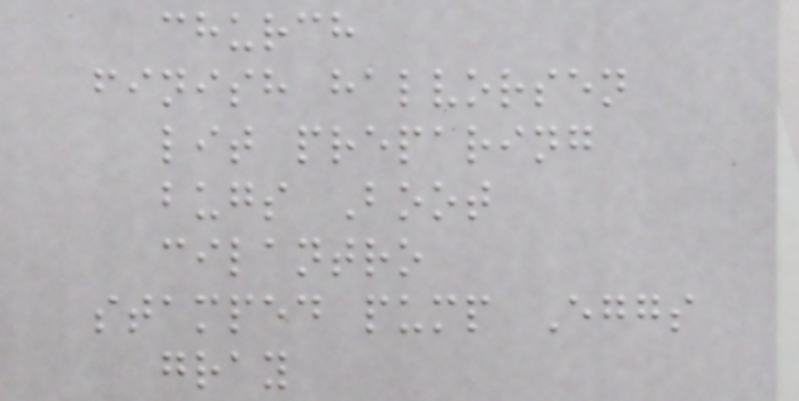church
finish halvorsen
lit preparing
bugs Boot
cilantro
stamped pump Eggs
gray
